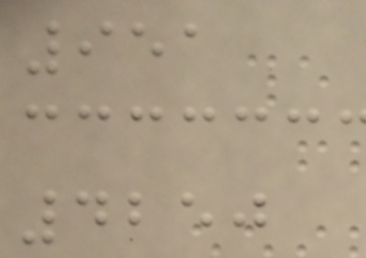951
4250
